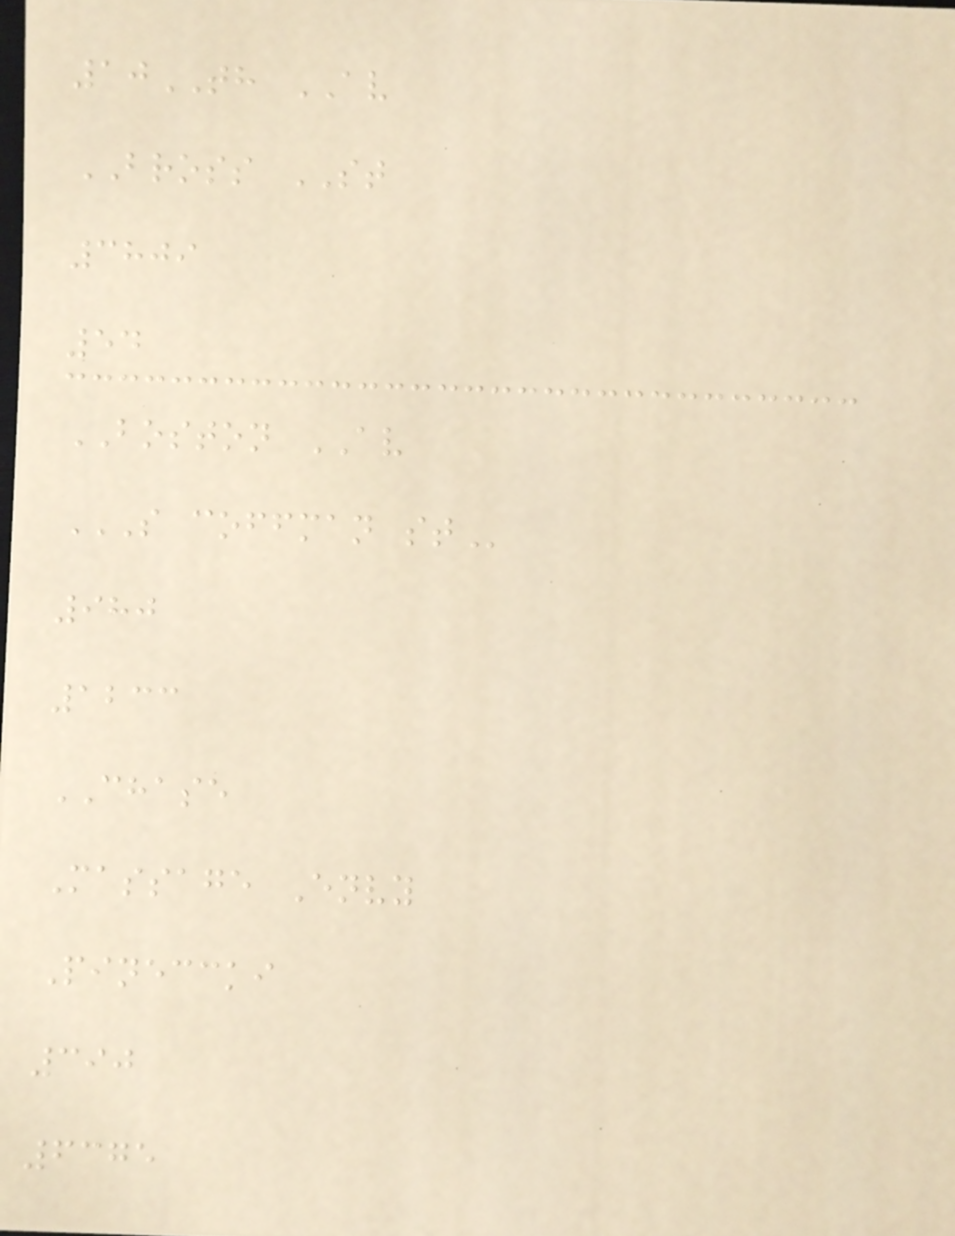10TH AV
BROSS ST
3809
54
BOSTON AV
S COFFMAN ST
980
1233
CHASE
Massage Envy
Pineccki
390
6375
